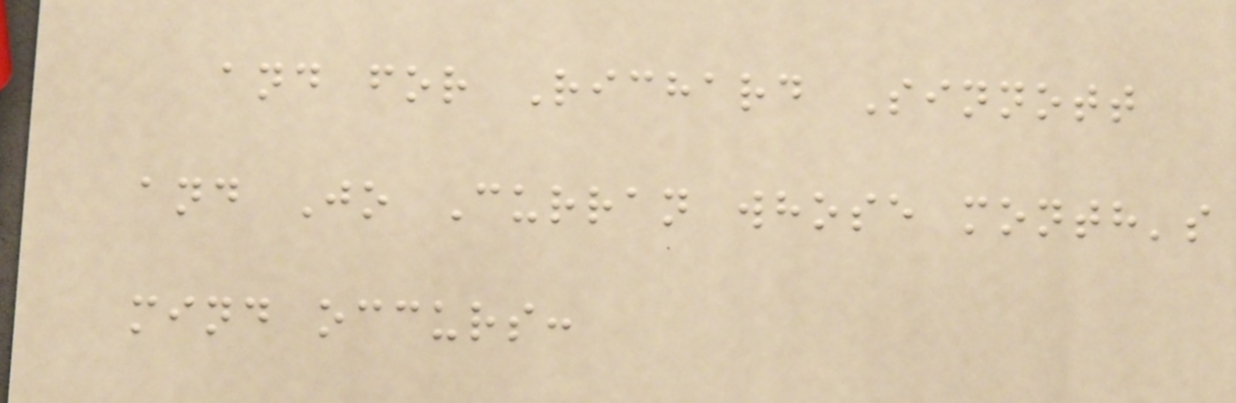and for Richard Sinnott
and Jo Curran whose month's
mind occurs:
